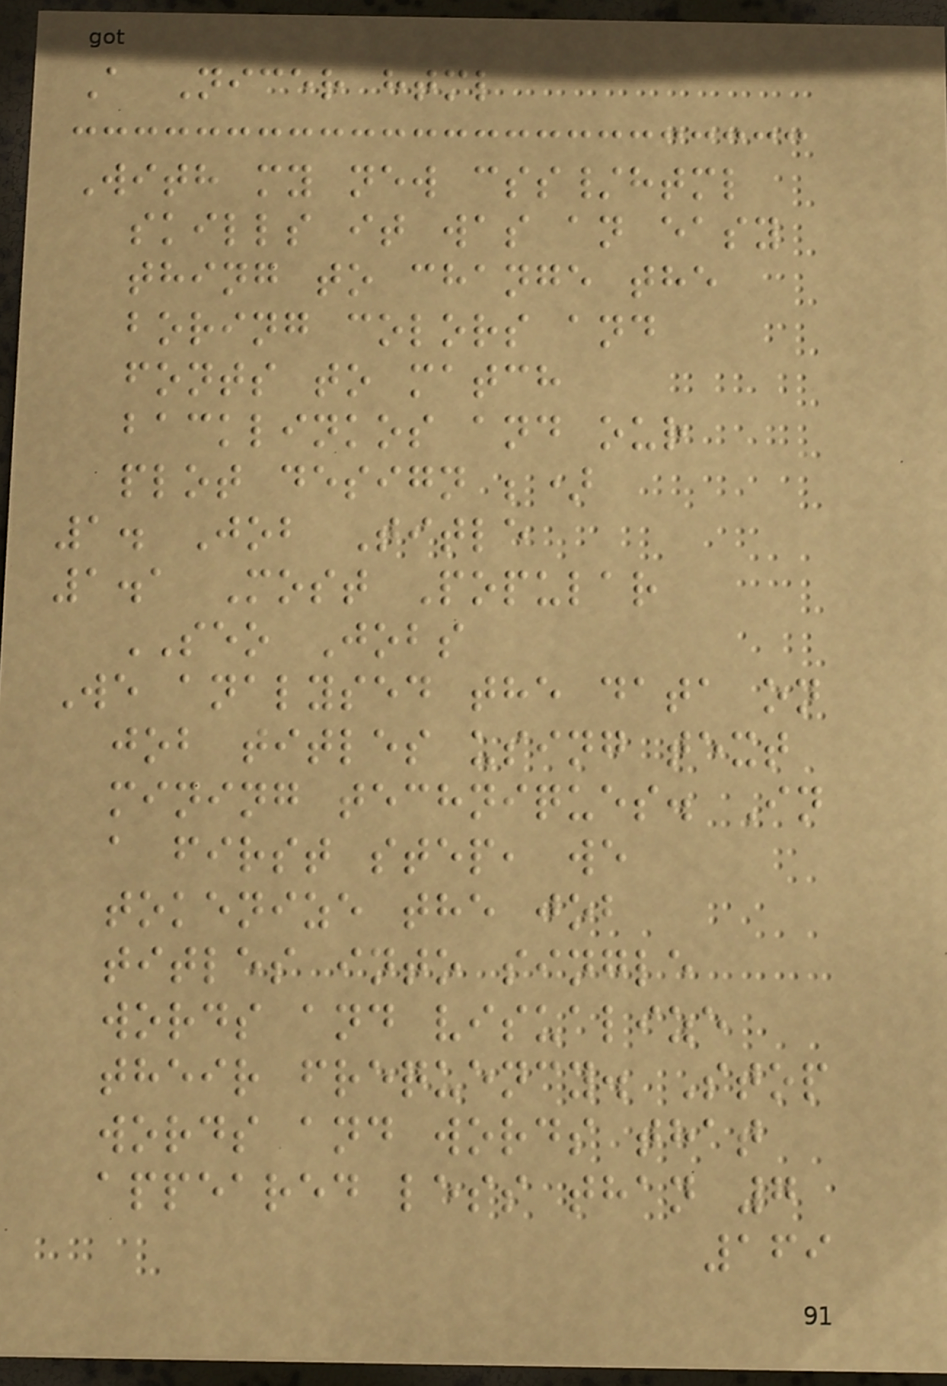A Nicer html
With my new css/html
skills it was an easy
thing to change the
boring colors and
fonts to match
backlinkos and our
plot design ;)
1. Job Title
1.1 Most Popular
SEO Jobs
We analysed the data on
job titles using text
mining techniques. In
a first step, we
tokenize the job
titles into single
words and visualize
their frequency. Stop
words and words that
appeared less than 7
169
